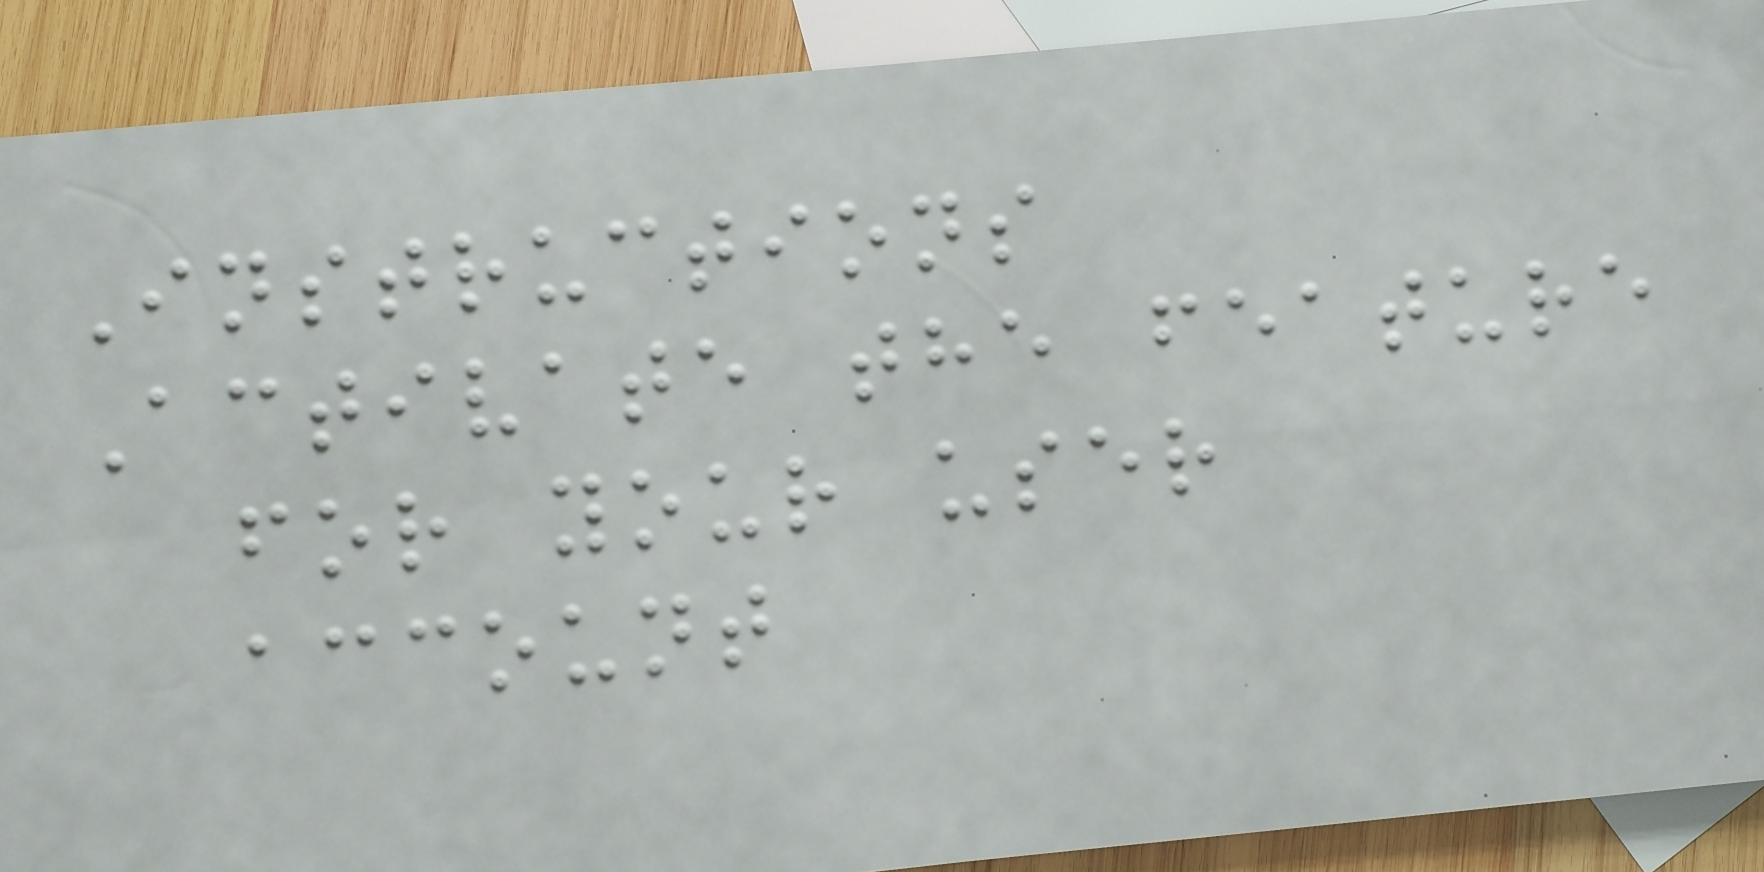Instructions
Activate the feature
for your user
account
